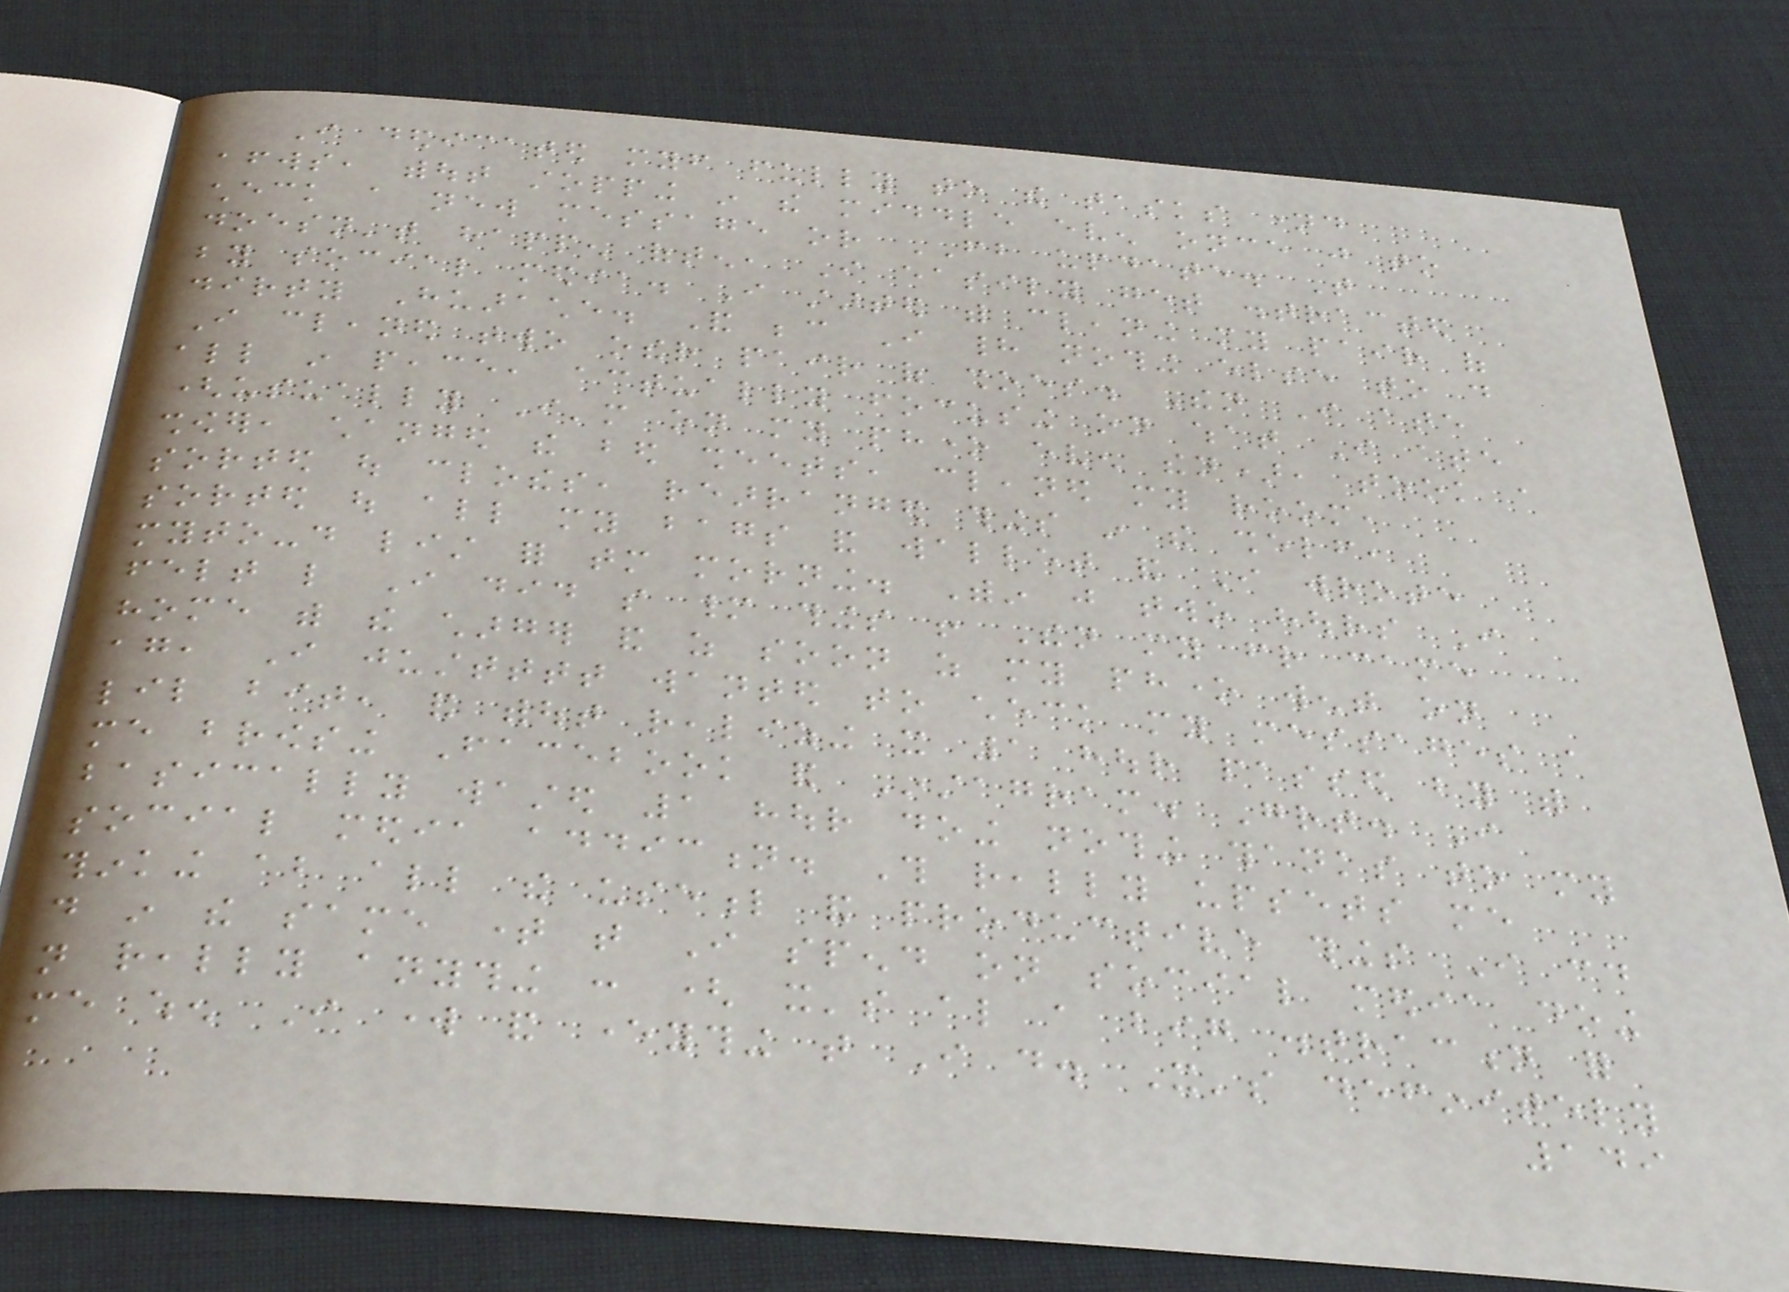I dedicated myself fully to the tasks named
afterwards, without stopping in the middle even once just to
check a new message or FB update. That
doesn't happen often, I easily get distracted
by social media. I started with cleaning my pair of
dirty Huarache. And because I had nothing else to do
I cleaned two other pair of shoes. Then I ate
all in peace, actually focusing on what I ate
(usually I'm on my phone even then), took a
shower, changed the bed sheets, cleaned my room,
sorted out clothes, rearranged things in the shelf,
sorted out all my bags and wallet and I wrote
myto-do list for tomorrow morning. Within just two hours I
felt like I did so many things ! Then my friend came
home with the charger and as soon as my phone went on
again, I justtttt wanted to check my messages a
lil bit, and without realizing it 1 hour passed by with
me browsing Facebook and Instagram. Great. I
basically wasted 1 hour doing nothing thanks to my
social media addiction. This really upsets me
thinking about all the useful and productive things I could
do in the same time that I spend on social media doing
not really anything : ( it's also a big distraction for
me when I work and everything that I do. It's definitely
149
